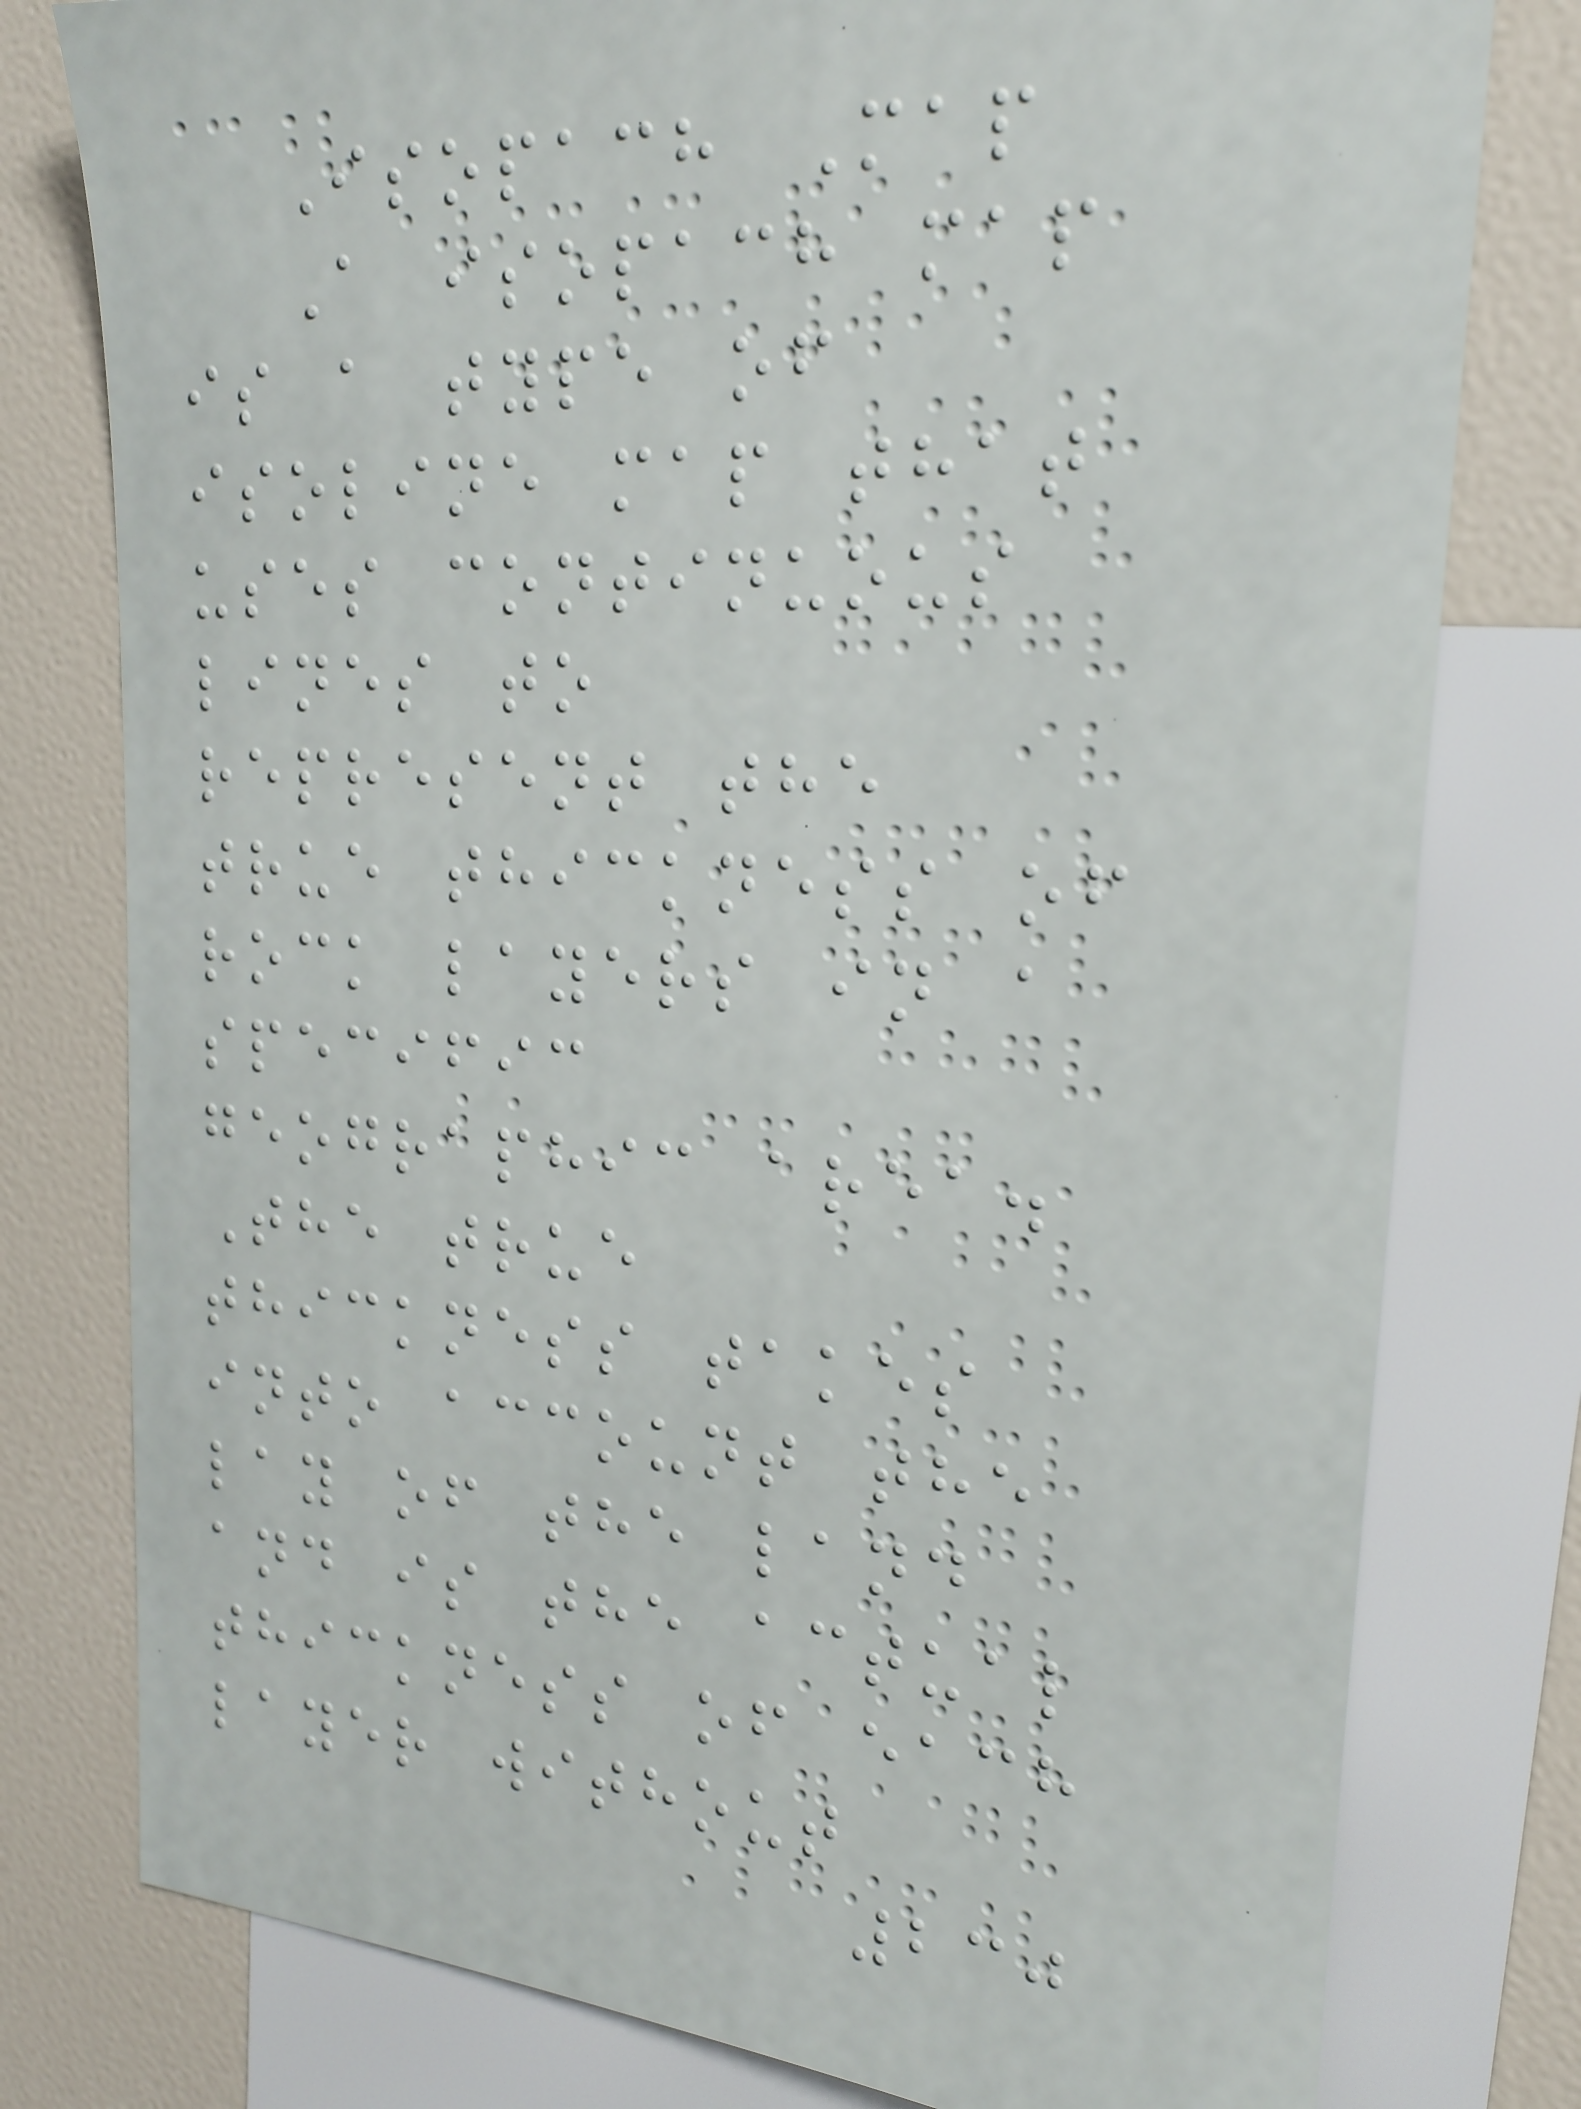Isopach Map
A isopach map
is a type of
isoline map that
uses continuous
lines to
represent the
true thickness of
rock layers in a
specific
geographic area.
The true
thickness takes
into account the
lay of the land
and is the actual
thickness of each
layer without
230
